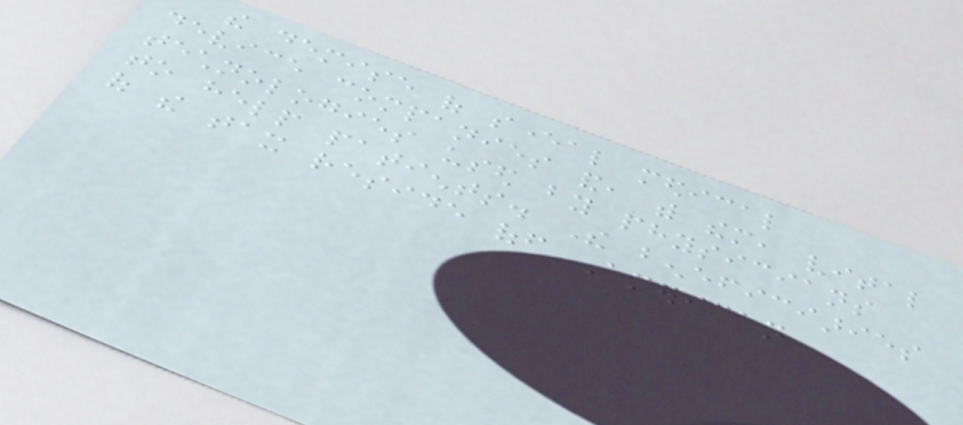the demise of several medical
device companies and, with them, vital
technologies used by physicians
to help patients. The beneficiaries
of the tax reside off American
